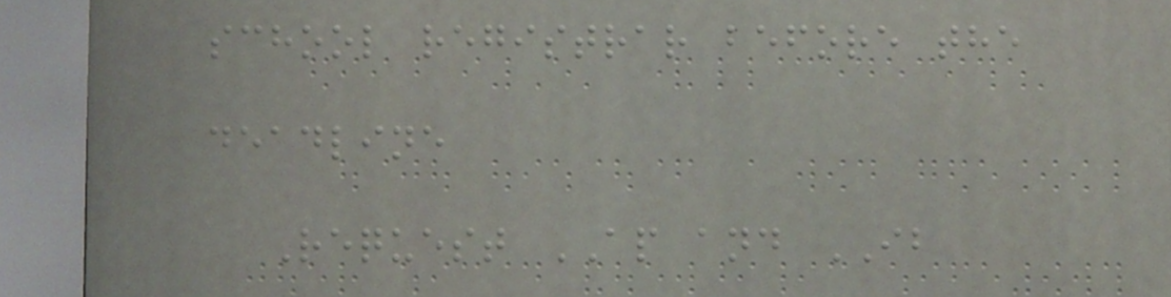school registrar before the
deadline
Request AP and IB
